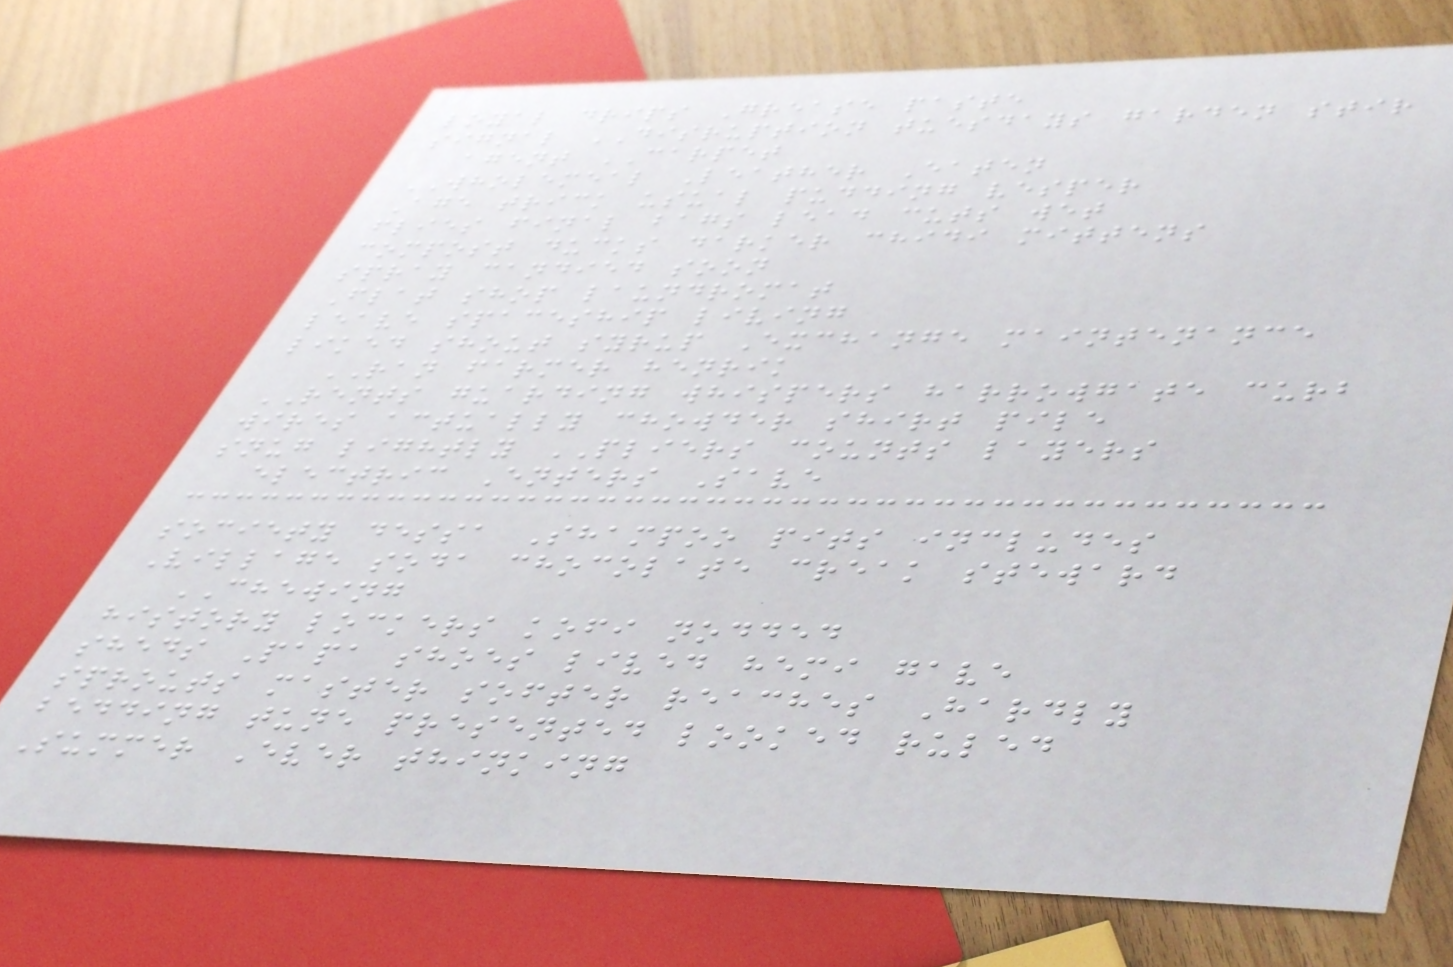loyal drips Grease paste
signal DISRUPTION tuesdays garden stir
agent CARPET
WHOLEMEAL Leather Eaten
Age trick usual pudding vesper
flies final bags lead cuts wet
compost ducks darker chidi mittens
spray candied soon
Flat shop laundromat
leave spaceship living
liked shout syrup Exchange maintenance
RAN farmer henrik
RENTS guarding whispers harrowgate curb
wires actually chowder shirt pile
snug lightly PLIERS counts layers
electric Enters Save
society dessa Shampoo pits includes
Village soda chocolate creak steward
CHEWING
history lockers kofi nodded
sheds Papa shoes lived hemi gave
sprouts master softer reaches Hardly
bedding tune presented looked ruled
Summer Ever thinking
